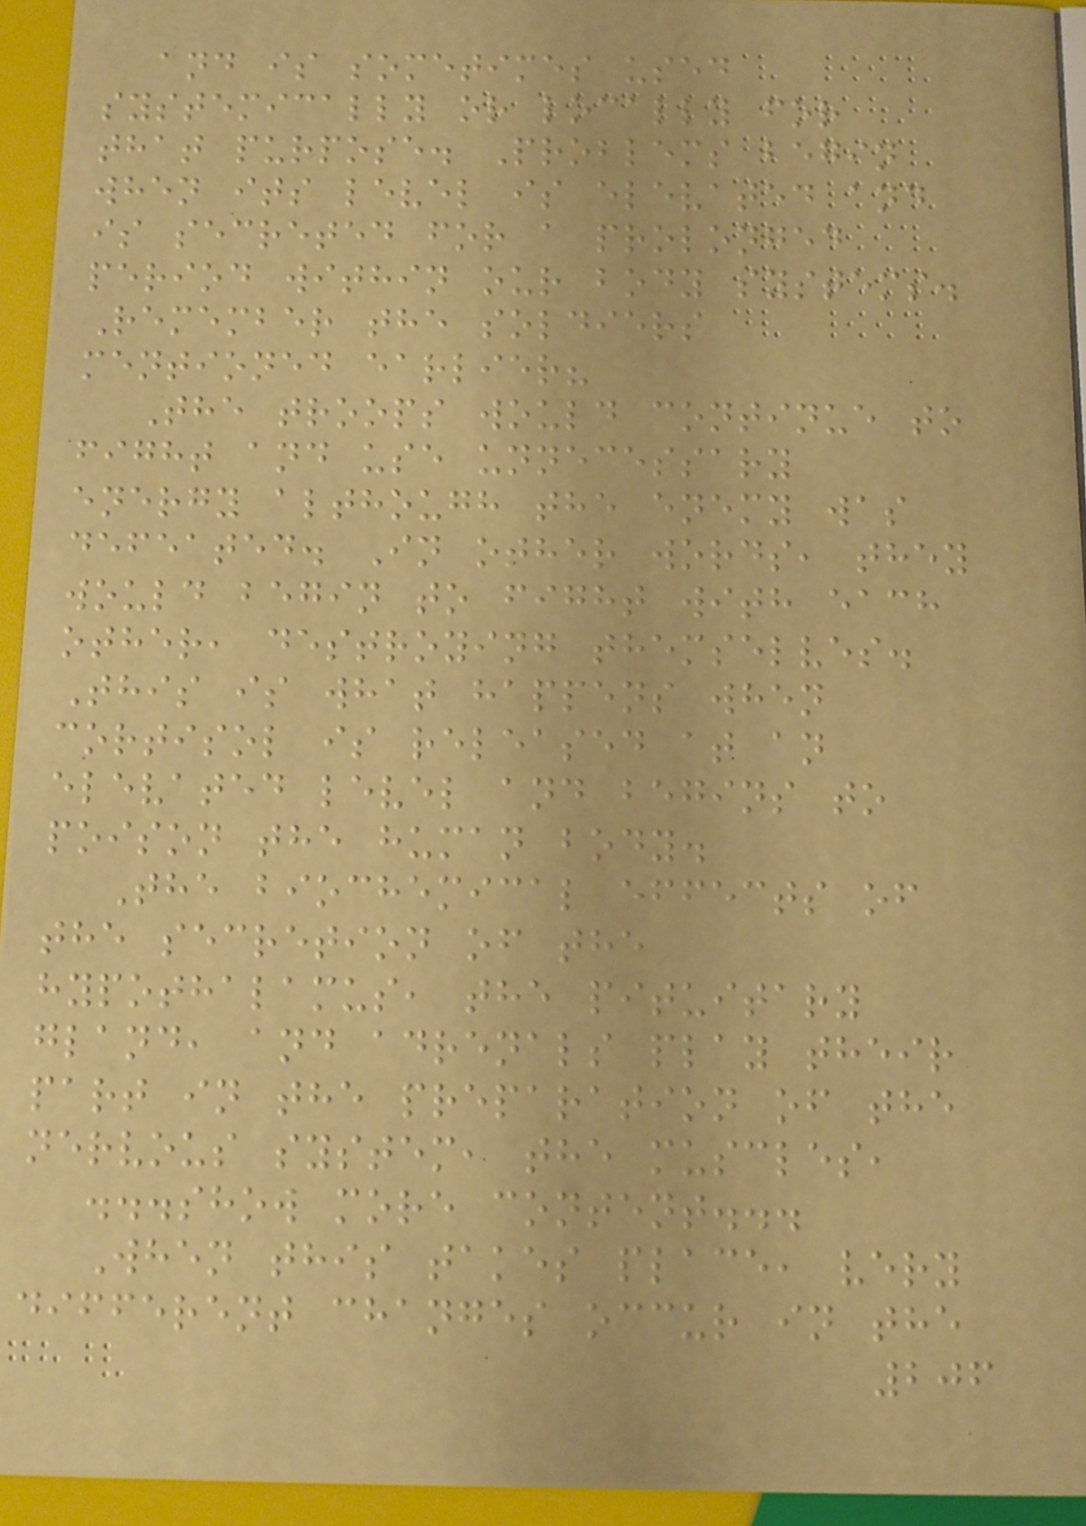and is sometimes used
systemically or locally for
that purpose. Problems begin
when its level is elevated and
is secreted for a prolonged
period within our body systems.
Remember the soldiers
mentioned earlier?
The troops would continue to
fight and use unnecessary
energy although the enemy was
defeated. In other words, they
would begin to fight with each
other, destroying themselves.
This is what happens when
cortisol is released at an
elevated level and begins to
poison the human body.
The biochemical effects of
the secretion of the
hypothalamus, the pituitary
gland, and adrenals play their
part in the preparation of the
nervous system, the muscles,
...show more content...
When this takes place, very
different changes occur in the
206
